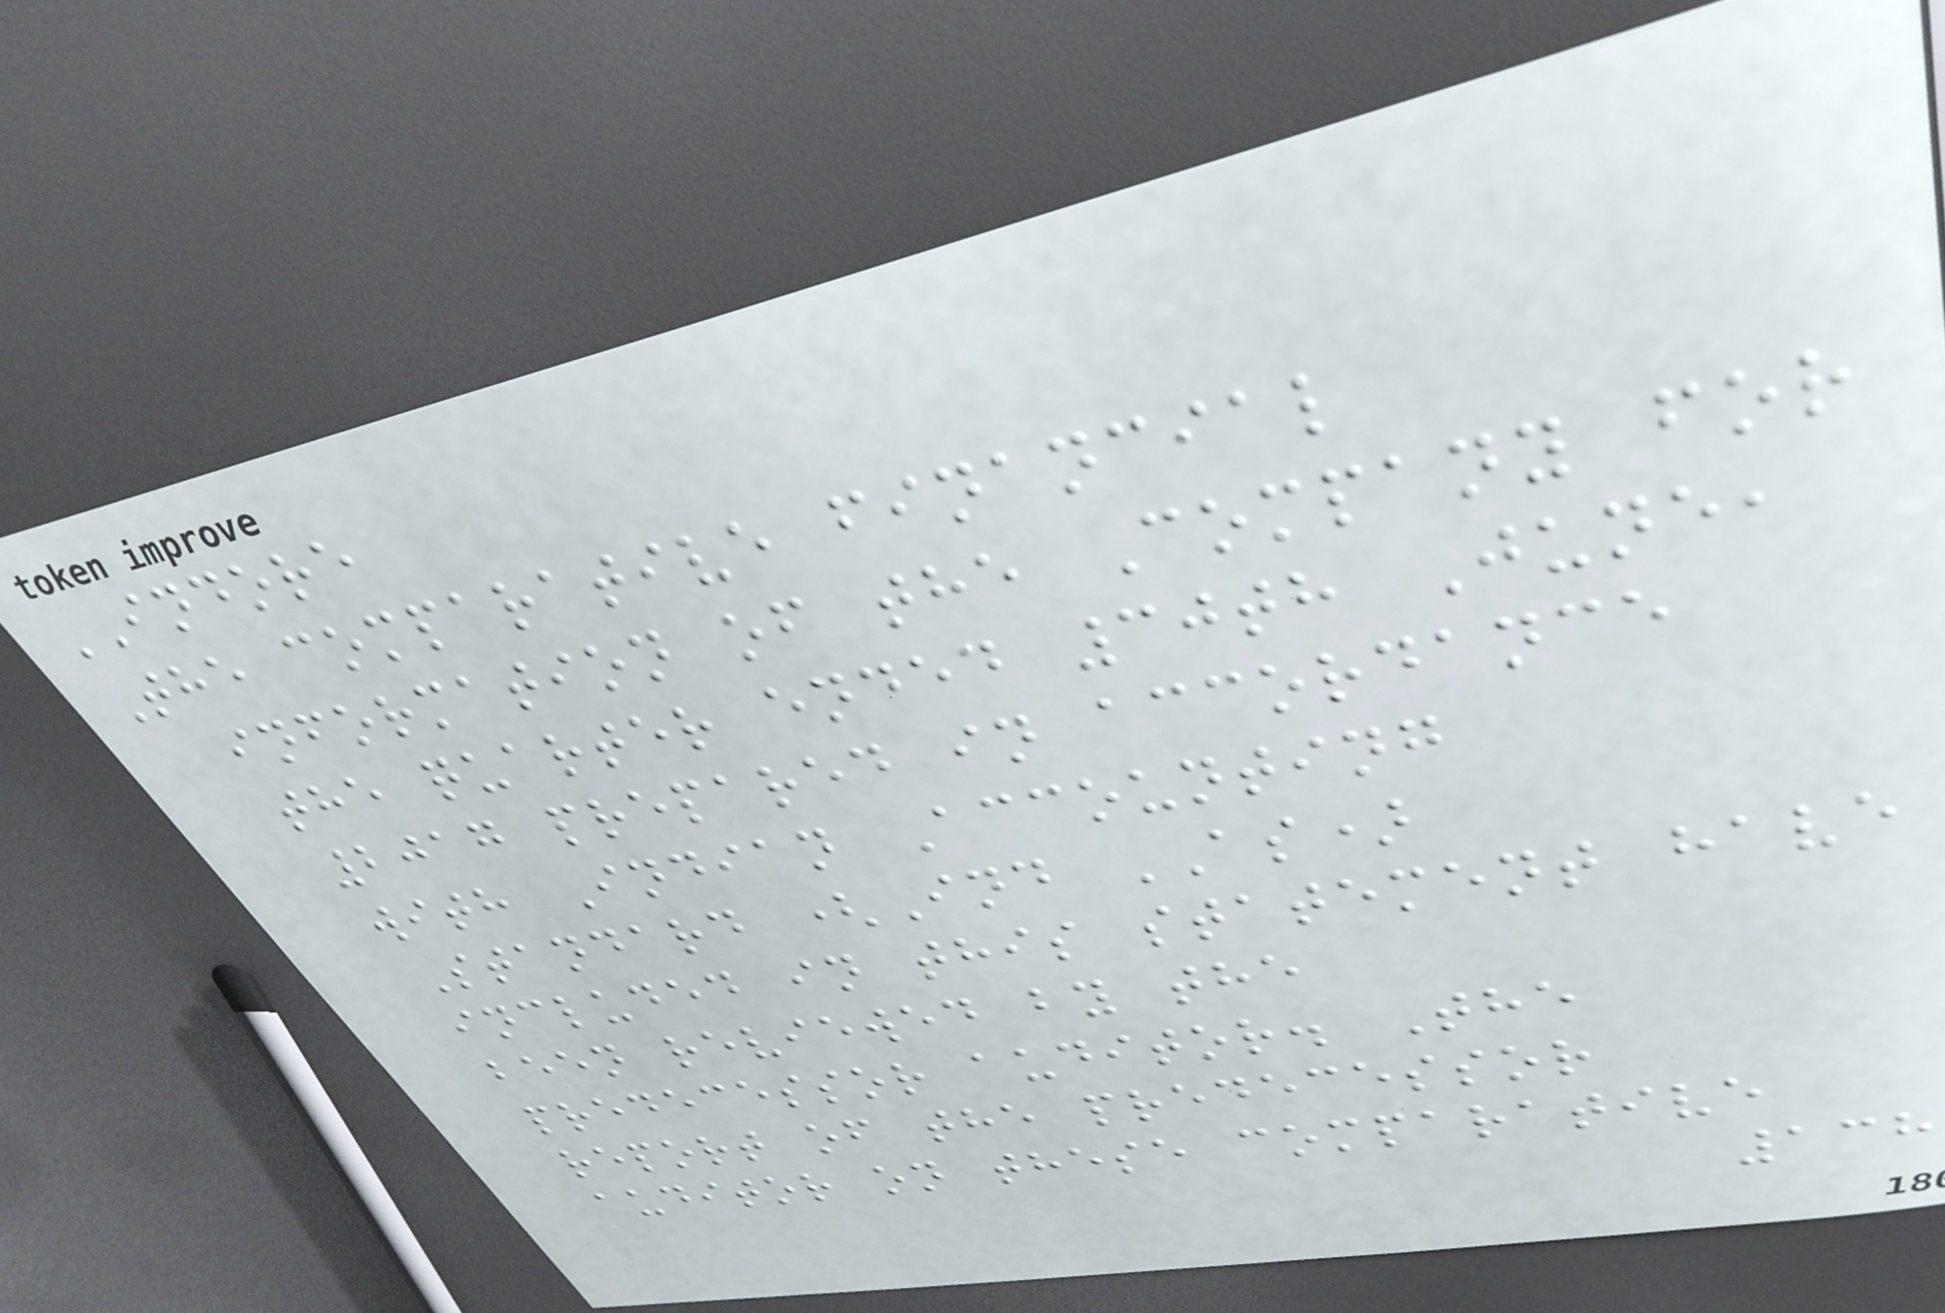INDORE
The comparative financial
information of the Company for
the quarter ended 30th June,
2017 prepared in accordance
with Indian Accounting
Standard (Ind AS)
included in this statement have
been reviewed by the
predecessor auditor. The
report of the predecessor
auditor on these comparative
138
